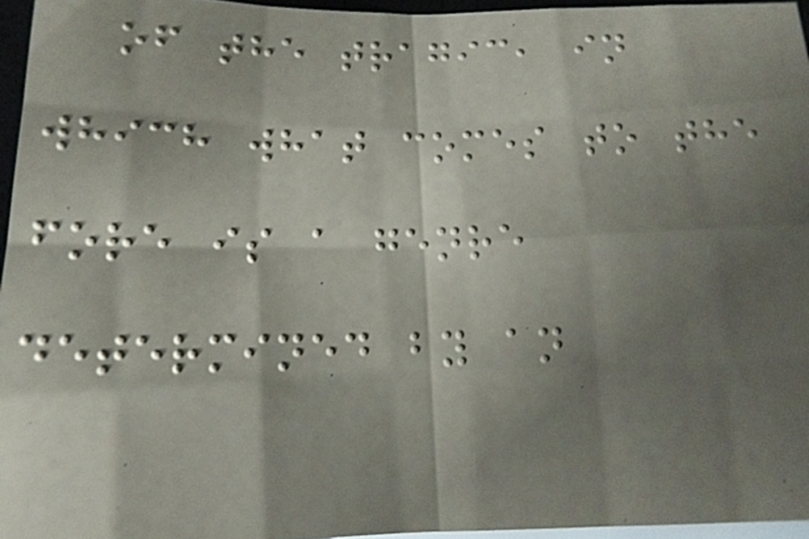of the tragic, in
which what comes to the
fore is a genre
determined by an
